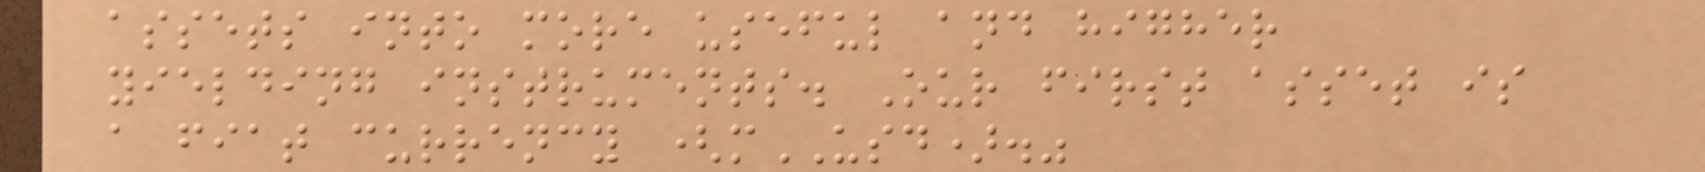assets into more useful and higher
yielding instruments. Our first asset is
a fiat currency (mUSD)."
